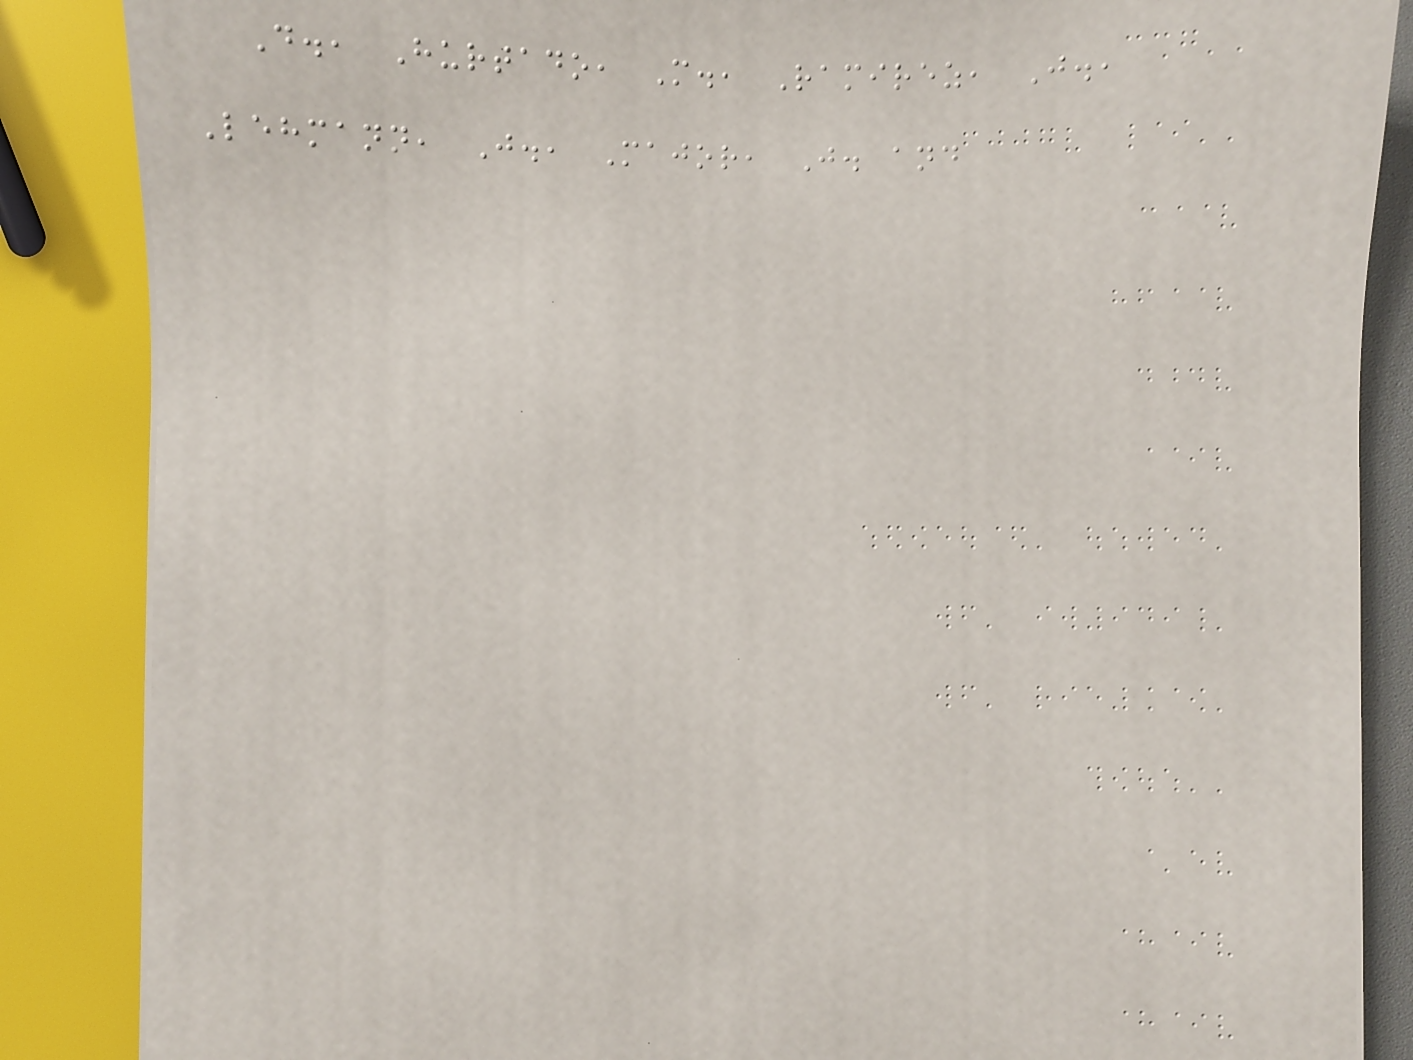D., Hurtado, M., Ramirez, J.,
Lehmann, J., Major, J. and
